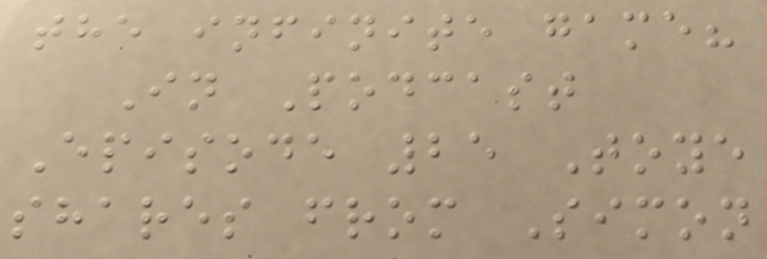the infinite game?
In Podcast
Episode 25 Toye
shares from Simon
